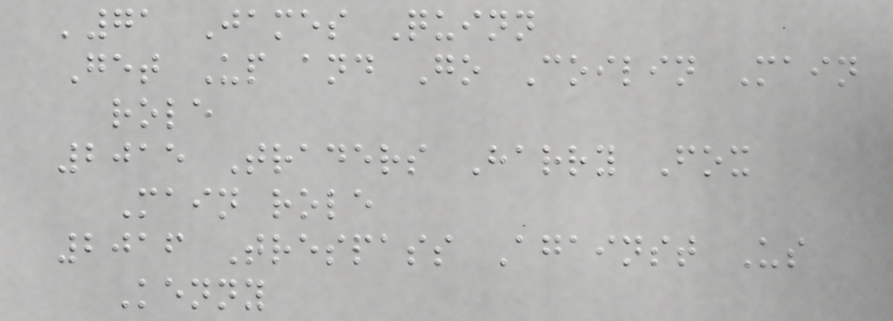'71 James Quinn
Get Up and Go Coilin Main
role
2015 Traders Harry Fox
Main role
2016 Trespass Against Us
Kenny
